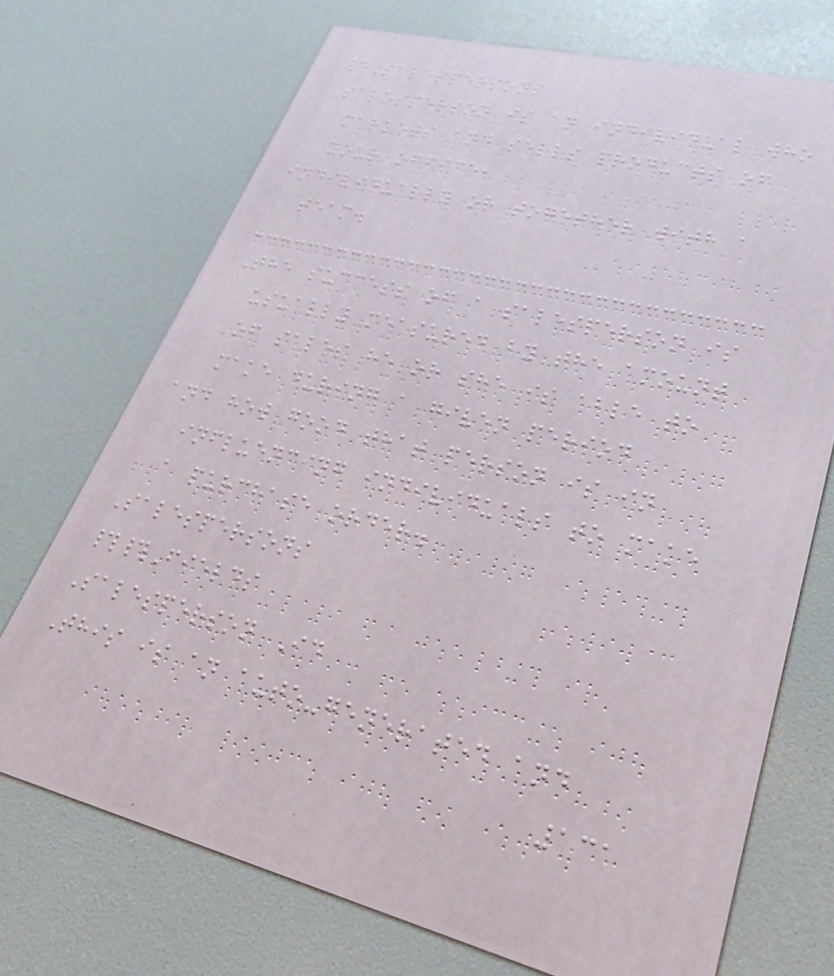#Salespersons
Salesperson is an individual who
markets and sells products of
your office,
individually or together with a
team.
The success of a salesperson is
usually measured by the amount
of sales he or she is able to
make during a given period
and how good that person is in
influencing individuals to make
a purchase order.
Salespersons
##Fields
Salesperson Id
This is an auto-generated and
131
